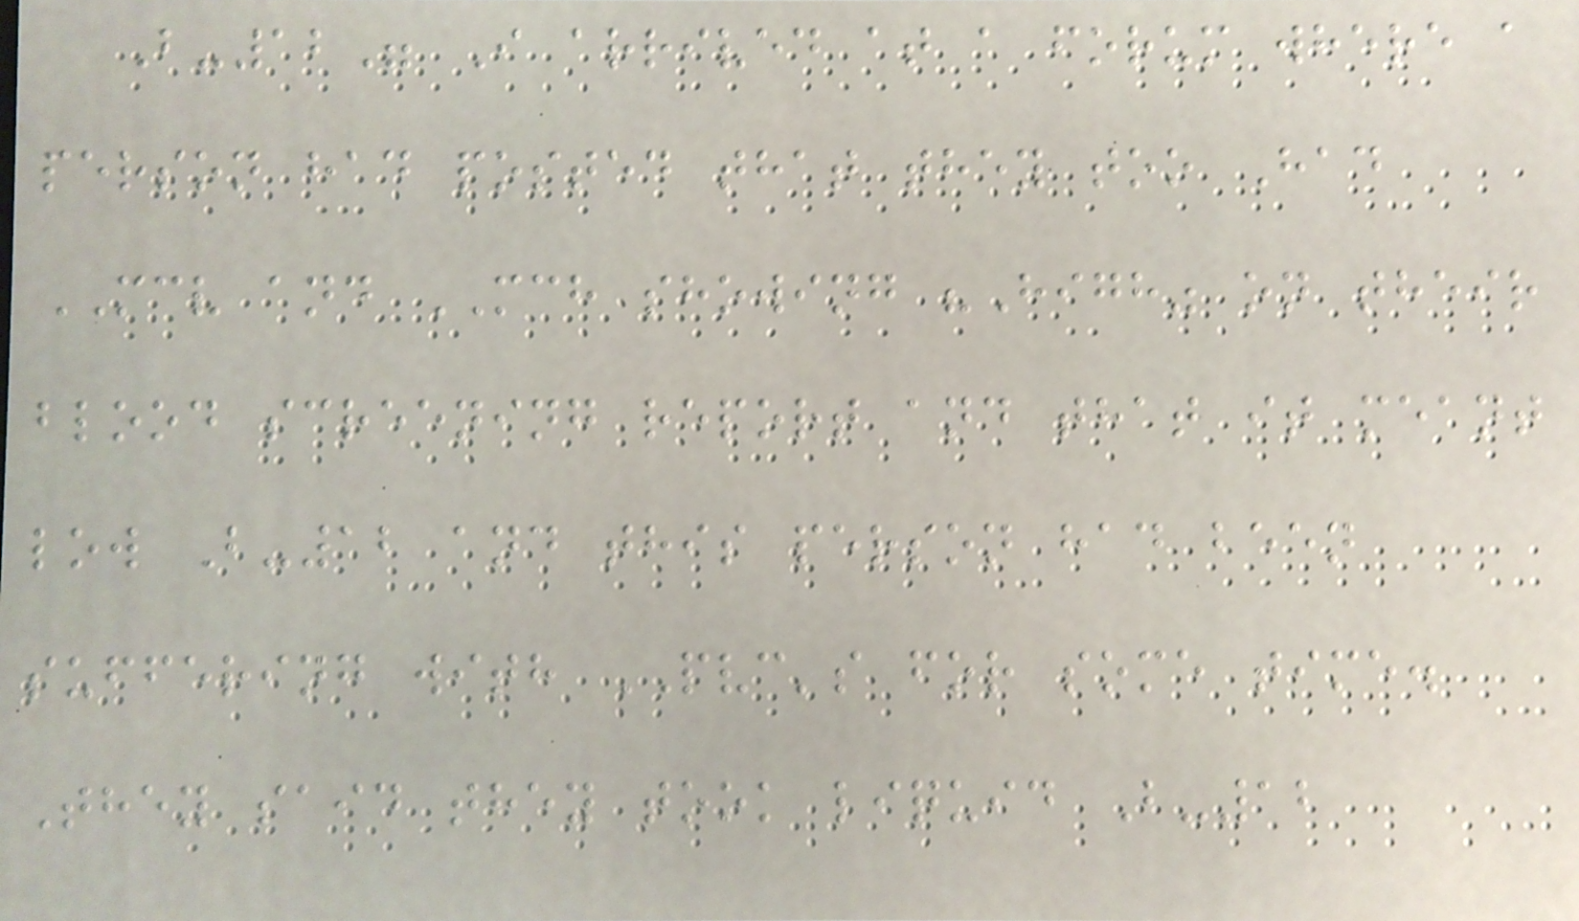B-12" I arrived at a forum where a
person had posted that they too Had
MCV and MCH showing "High" on their
blood screening report and that it meant
low B-12 and this person had been
suffering with PVC's for some time.
They said they took liquid B-12
